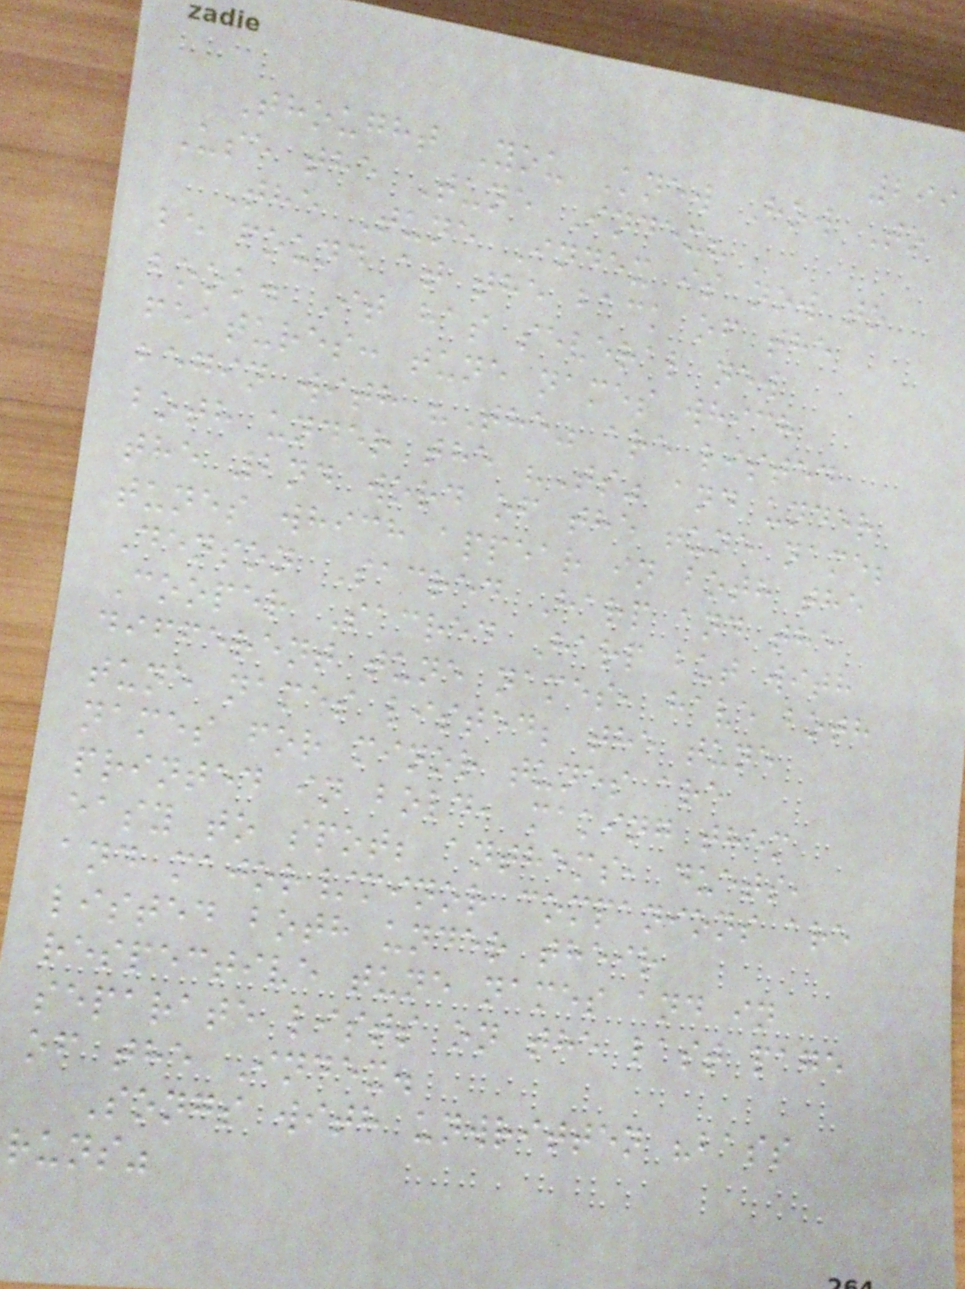299
Thought You Knew How To
Use the Tune Index?
The Tune Index is now to
be found at the back of the
book. It has several new
features: tune names which
begin with "The" are listed
both under the "Ts" and under
the 2nd word of the tune name;
tunes which appear in both the
Denson Sacred Harp and the
Cooper Sacred Harp but with
different tune names, have both
tune names listed; the tune
names for minor tunes are
printed in bold, making them
easy to spot; anthems, duets,
and major/minor companions are
listed both under their
respective tune names and in
separate lists on the last page
of the Index.
Songs with unwritten "bass
runs"
